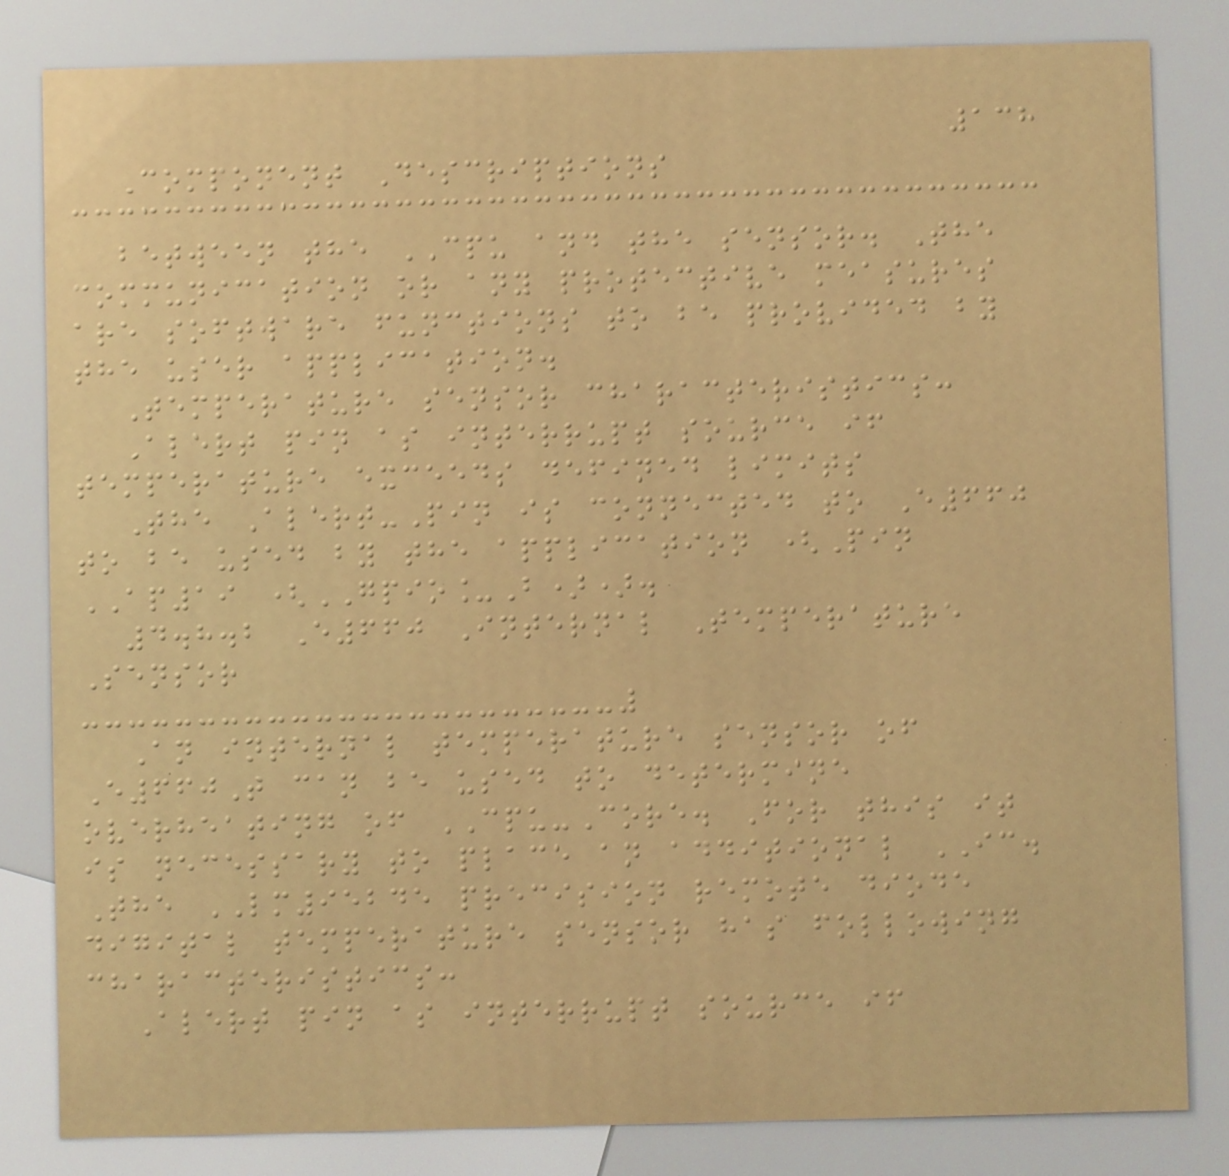138
Component Descriptions
between the CPU and the sensor. The
communication or any protective measures
are software functions to be provided by
the user application.
Temperature sensor characteristics:
Alert pin as interrupt source if
temperature exceeds defined limits
The Alert-Pin is connected to E660
to be used by the application (Pin
AP19 (GPIO_B)).
4.8.2 E660 Internal Temperature
Sensor
An internal temperature sensor of
E660T can be used to determine
overheating of CPU-Core. For this it
is necessary to place an additional IC.
The LM95245 precision remote diode
digital temperature sensor has following
characteristics:
Alert pin as interrupt source if
